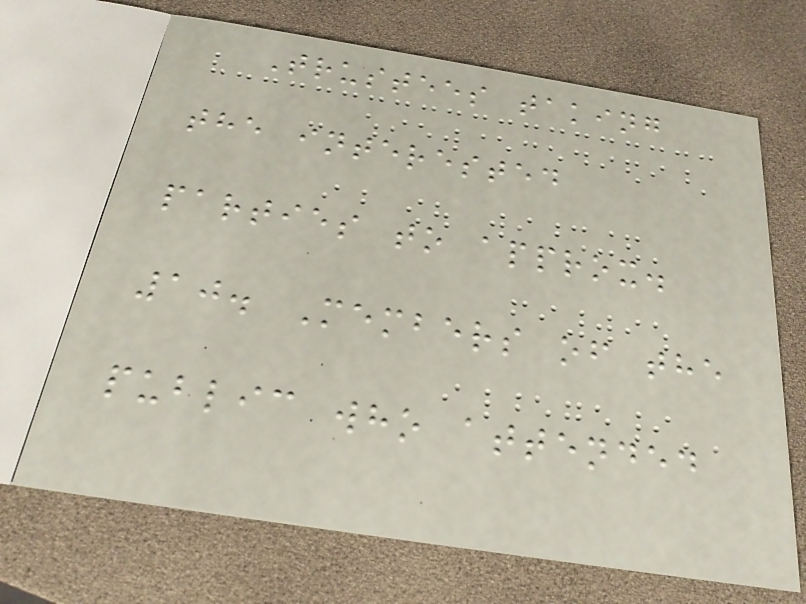Trustees taking
the interested
parties to approx.
10. Members of the
public who attended
